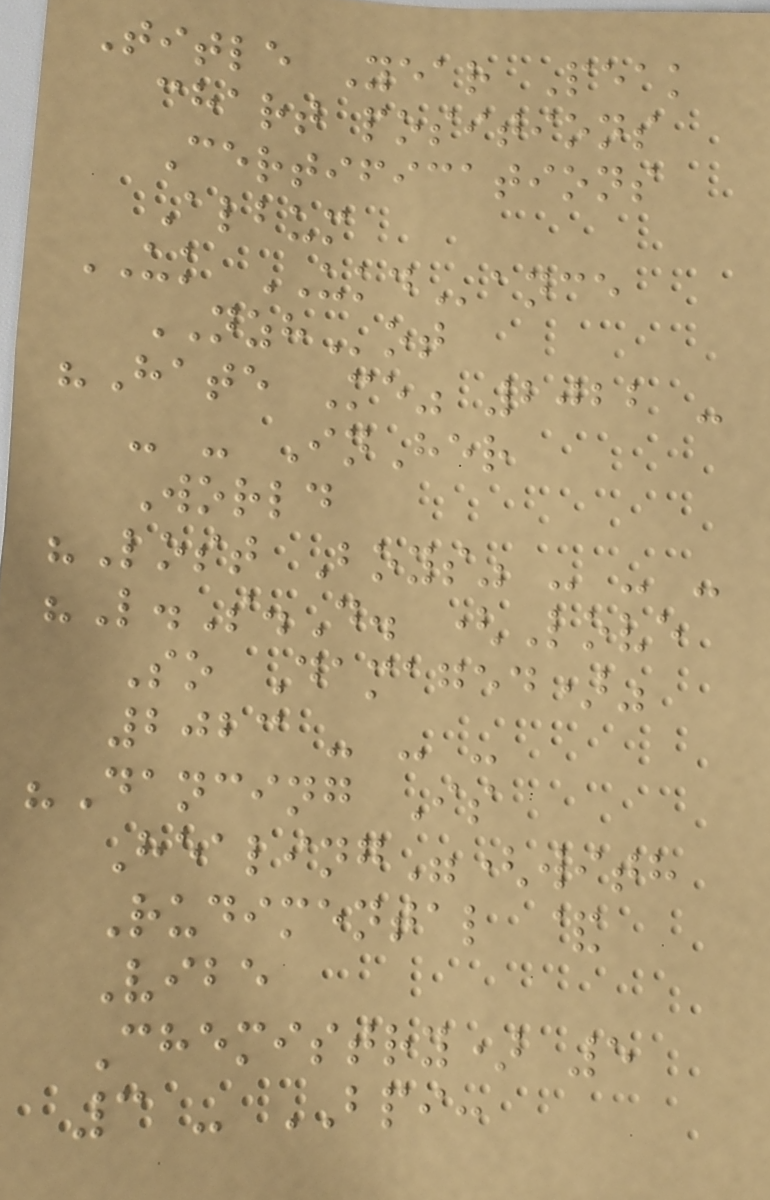Title Year Peak
chart positions
Certifications
Album
UK UKDance
NZHot
"Hate Me" 2022 -
- - InHer
World
"Lost Boys" - - -
"L.S.D. (Love
So Damaged)"
2023 - - -
"Dancing Is
Healing"(with
Rudimental &
Vibe
Chemistry) 5
3 - BPI:
